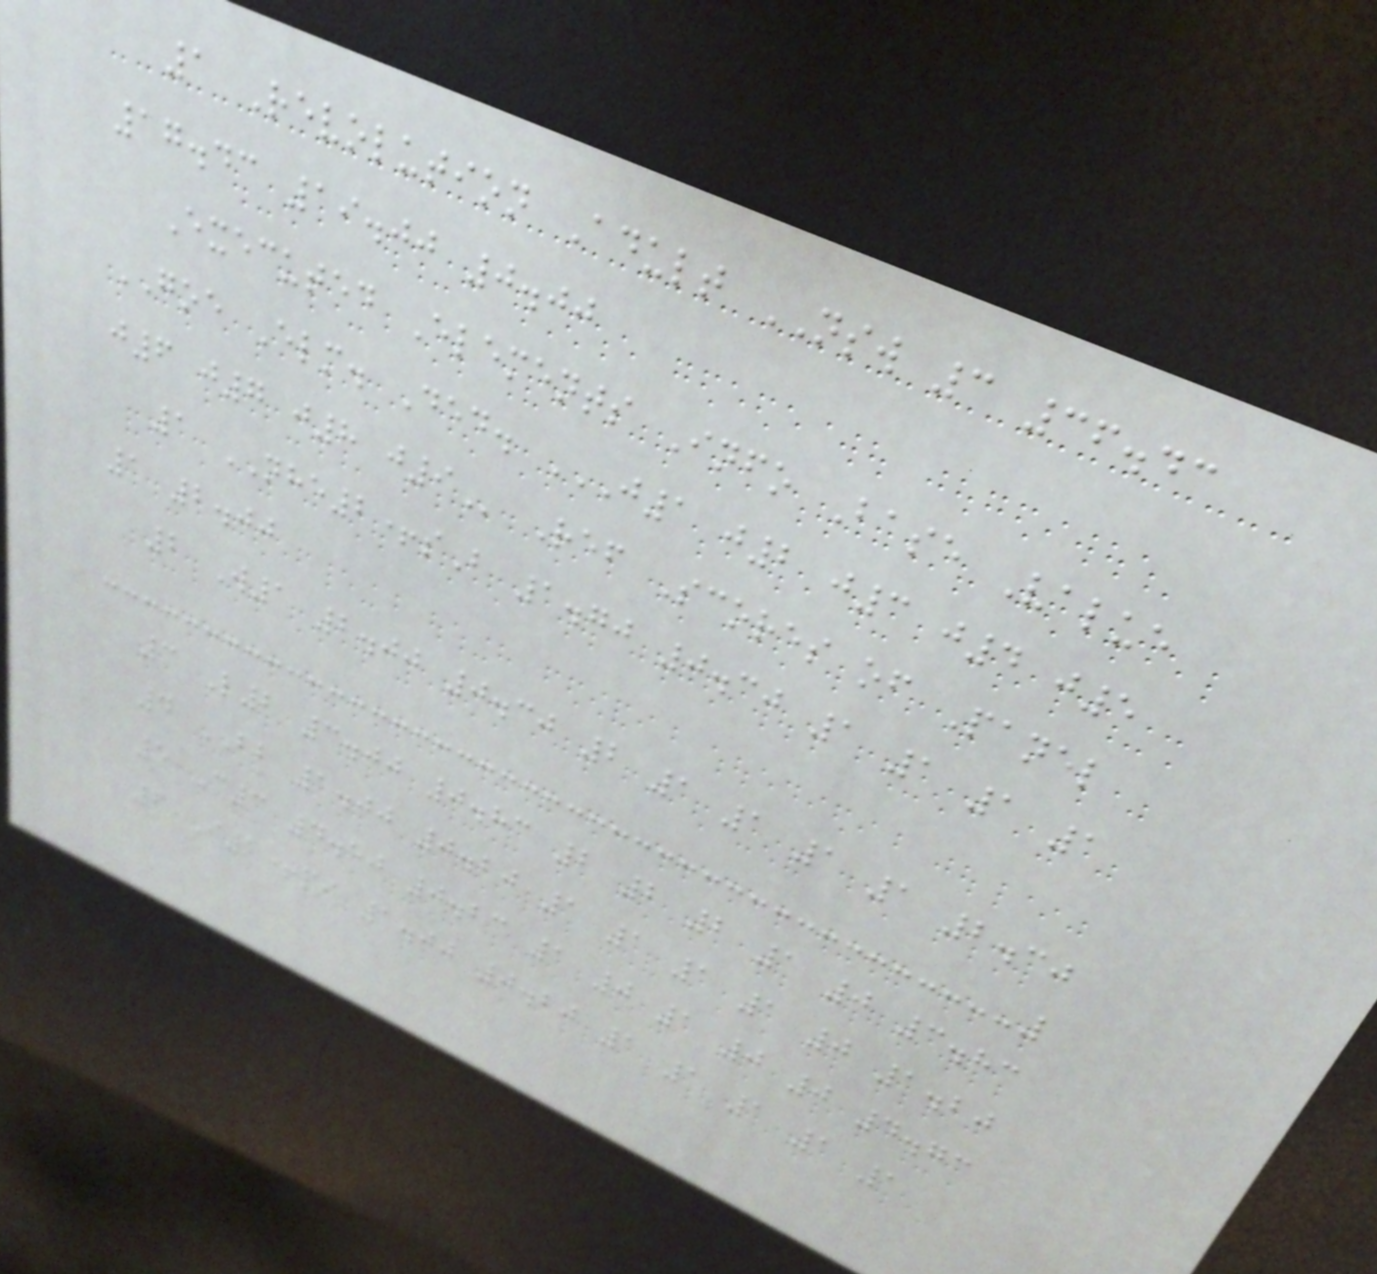1 Revolution Adult NSW 3 36.43
17.43 19.00 0.00
Executed Elements Info Base Value
GOE Elm. Ded. J1 J2 J3 J4 J5
J6 J7 J8 J9 Ref Scores of Panel
1 NHE2+sB 1.70 0.30 1 1 1 1
1 2.00
2 W1 2.00 0.30 2 1 1 1 1 2.30
3 L2 3.00 0.83 2 2 2 1 0 3.83
4 BB 1.00 0.20 1 1 1 1 0 1.20
5 C3 4.50 0.23 1 0 1 0 0 4.73
6 I1+pi 1.00 0.20 1 1 1 1 1
